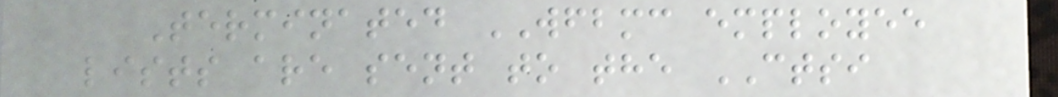Terminated WFBMC employee
lists are sent to the CTSI
